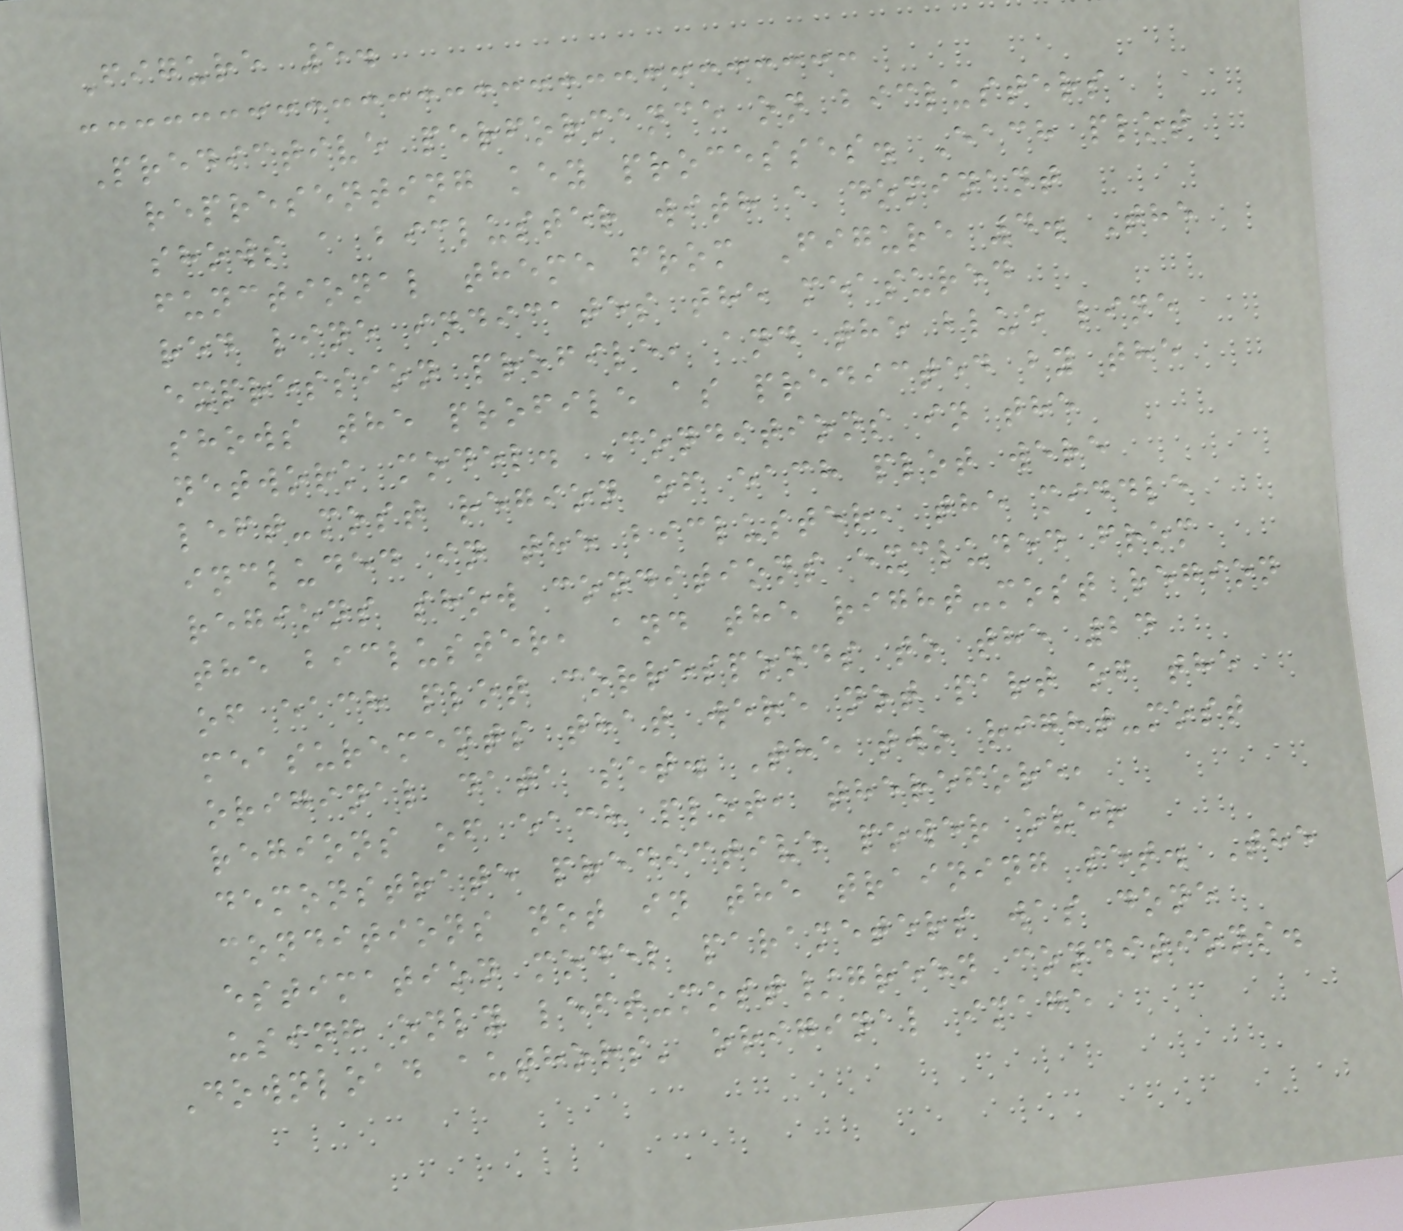Figure 5.
Predictive performance on biclusters
representing key processes. Each plot
shows a bicluster with a dominant
functional theme from Figure 4. The
red line indicates the measured
expression profile, and the blue line
shows the profile as predicted by the
network model. Conditions in the
left-most region of each plot were
included in the bicluster, the middle
regions show conditions excluded from
the bicluster, and the right-most region
of each plot corresponds to the 24
measurements that were not part of the
original data set. The two right-most
regions of each plot, therefore,
demonstrate predictive power over
conditions not in the training set. The
estimation model parameters was done
using only left-most/green conditions.
Download authors' original image
